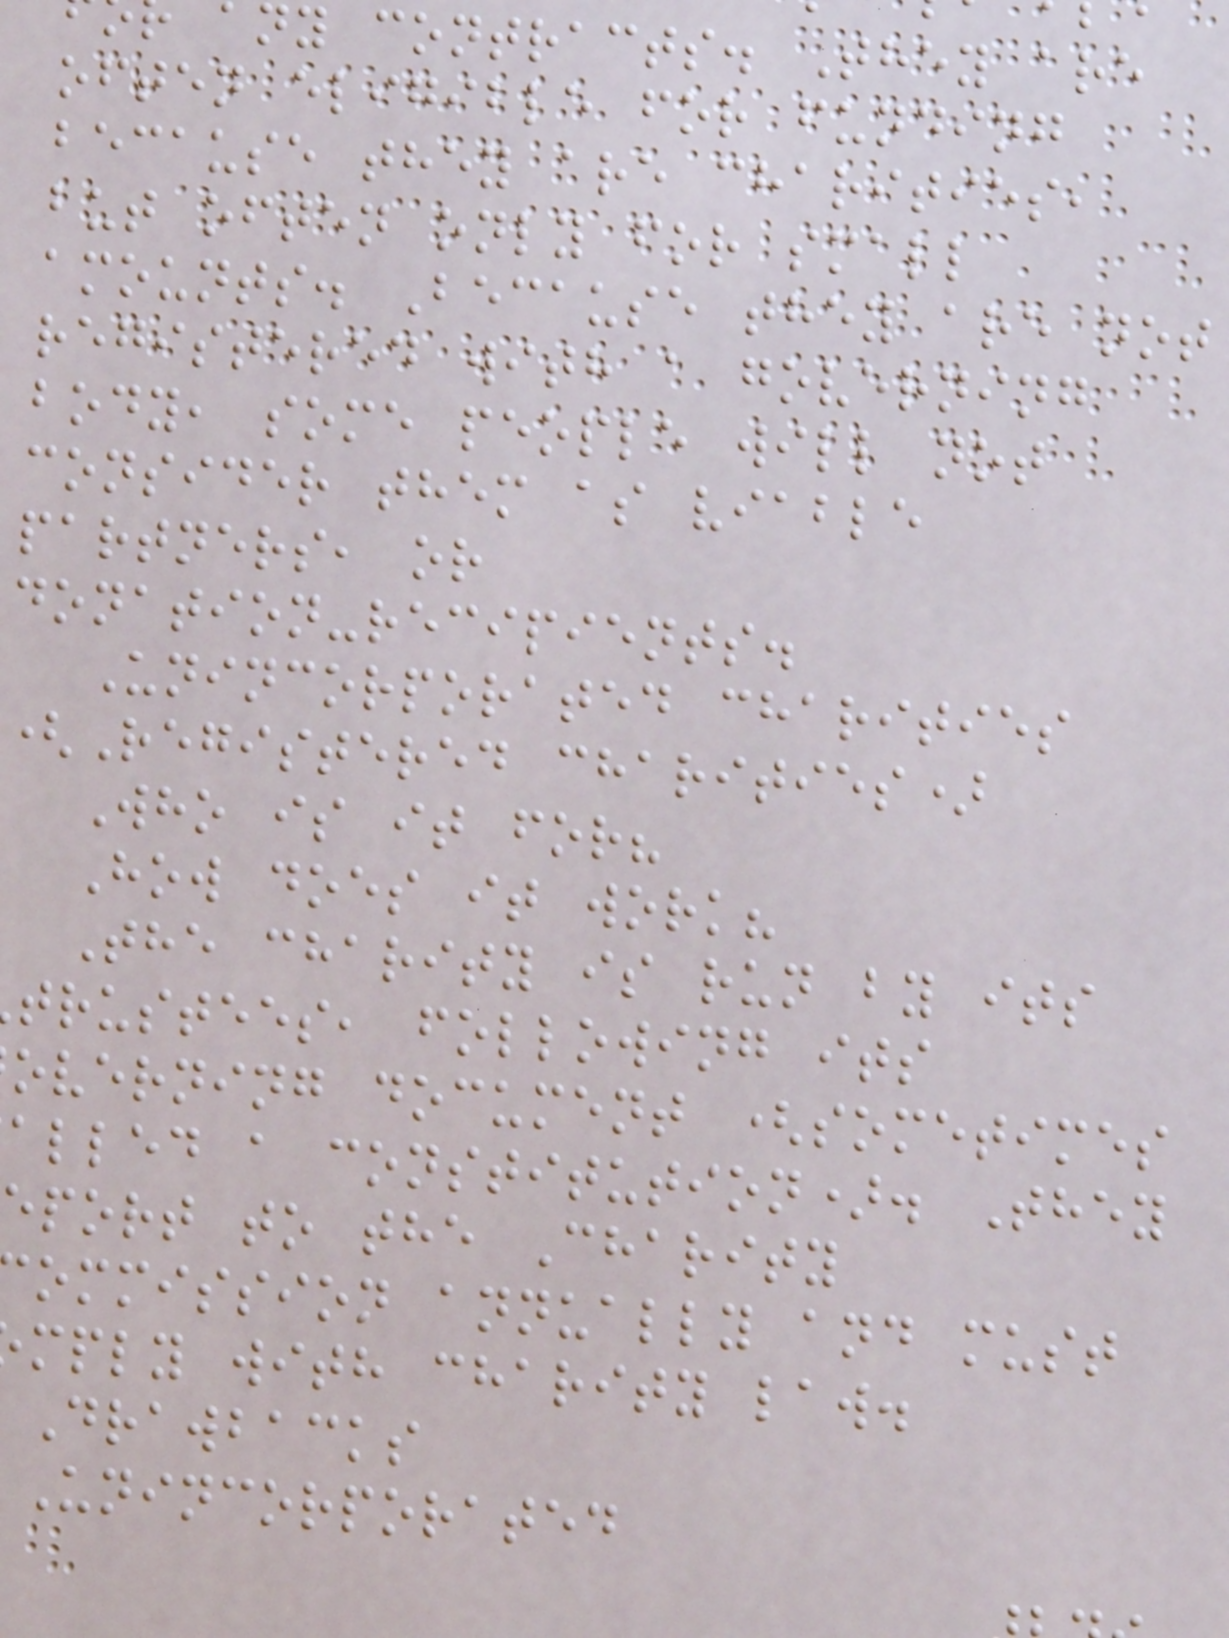ny contracts. They are
often eligible for funding
because they are charities,
but often only for small
amounts. Because they are not
registered with a governing
body, some people will not
consider them as viable
partners, or
donation-recipients.
Unincorporated charities
(Registered charities)
Who is it for?
How does it work?
The charity is run by its
trustees, following its
overning document (sometimes
alled a constitution). They
eport to the Charity
ommission annually and must
mply with charity law.
Drawbacks
Unincorporated
